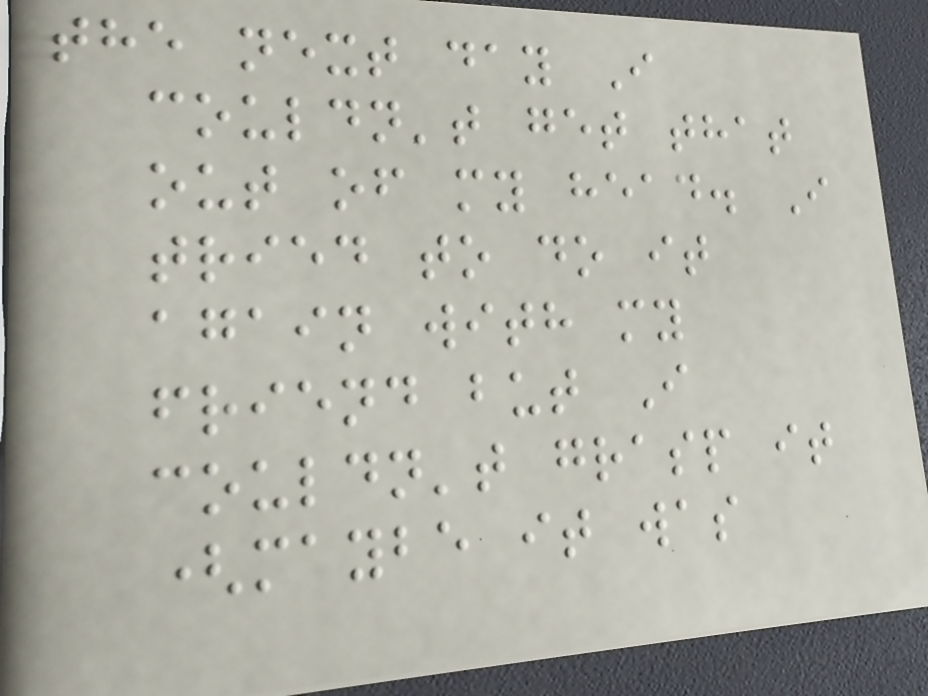the next day I
couldn't get that
out of my head. I
tried to do it
again with my
friend but I
couldn't grasp it
(maybe it was
